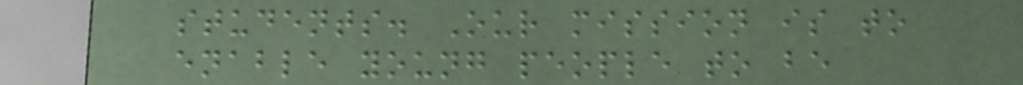students. Our mission is to
enable young people to be
